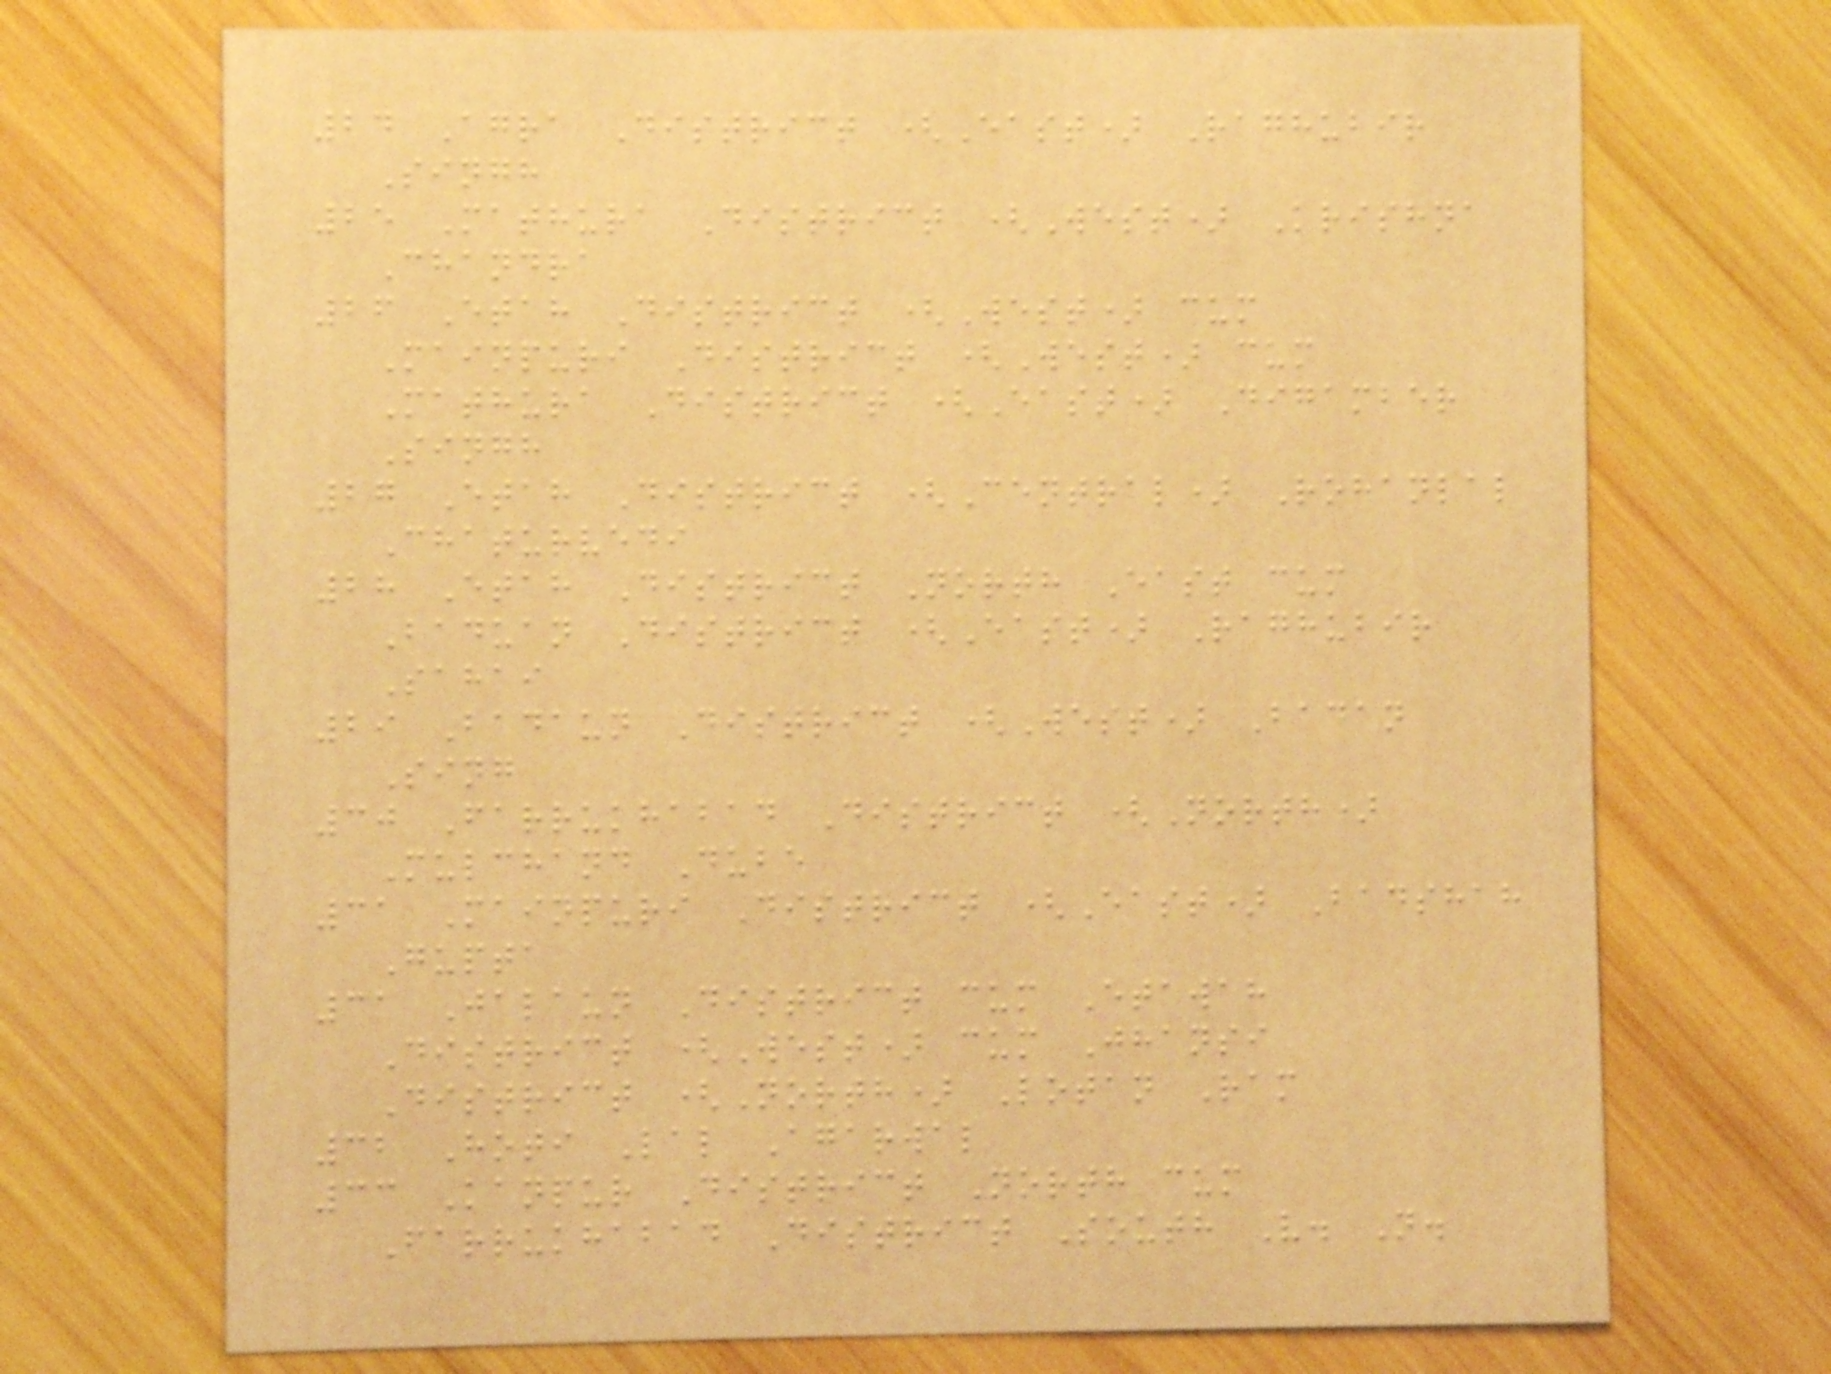24 Agra District (East) Raghubir
Singh
25 Mathura District (West) Krishna
Chandra
26 Etah District (West) cum
Mainpuri District (West) cum
Mathura District (East) Digamber
Singh
27 Etah District (Central) Rohanlal
Chaturvedi
28 Etah District North East cum
Baduan District (East) Raghubir
Sahai
29 Badaun District (West) Badan
Sing
30 Farrukhabad District (North)
Mulchand Dube
31 Mainpuri District (East) Badshah
Gupta
31 Jalaun District cum Etawah
District (West) cum Jhansi
District (North) Lotan Ram
32 Hoti Lal Agarwal
33 Kanpur District North cum
Farrukhabad District South V. N.
